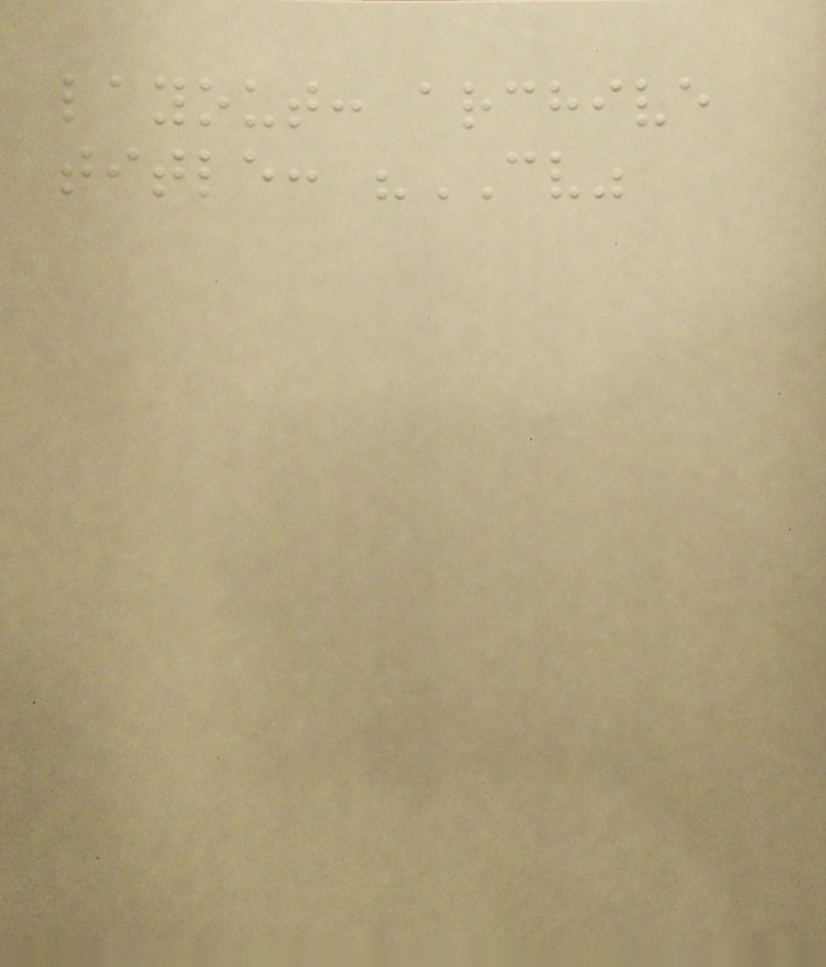layout: archive
title: "CV"
